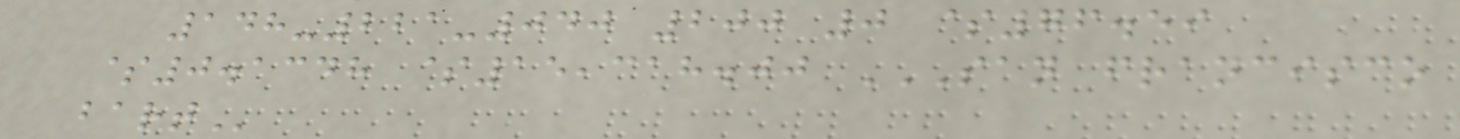148-221-040 200 0 $76.59
$0.1348 $15,318.00 SAN FRANCISCO
BART
